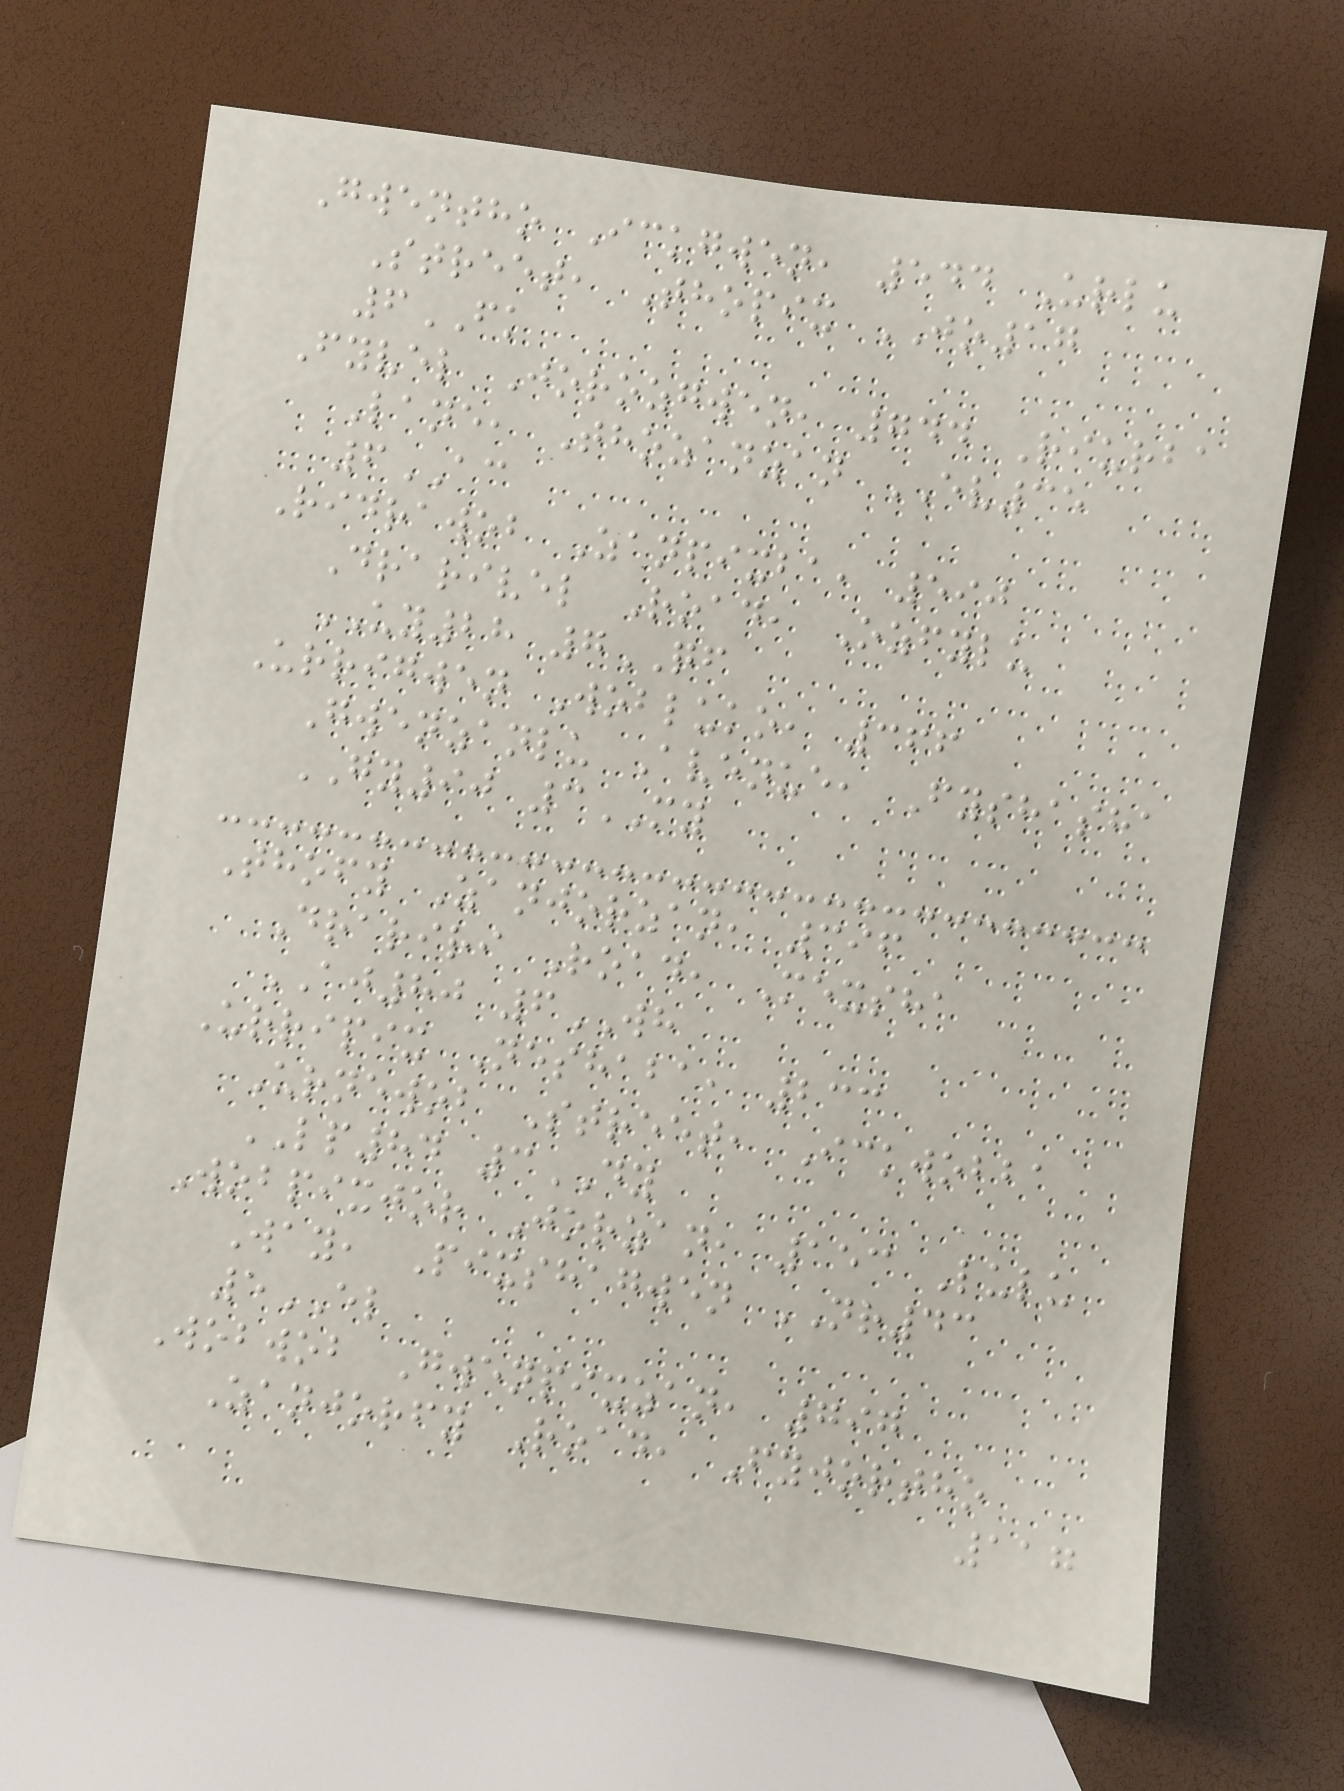Gwentho Ickgwen, 544 Urlu
Street, Thopix JO17
6FK
Fyvel Jorozgwen, 744 Riurba
Lane, Thozanzan EV35
6AC
Ridrawob Zanpixba, 590
Drarivel Road, Ozfylu
UY28 7QF
Urrigwen Wobluko, 366
Gwenzanlu Avenue, Fyshasha
GY90 3MY
Thofy Zanjorzan, 396
Drariri Road, Mexsha
AJ80 6WH
Urripix Neshaba, 233
Urnewob Street, Ickwobba
LP84 3DY
Wobpixjor Jorzan, 153 Lulu
Way, Pixshagwen NR43
5EL
Wobwob Gwenpixzan, 797
Zanjorfy Road, Fyjortho
117
